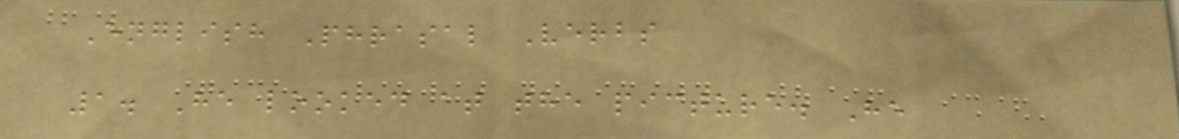English Phrasal Verbs
1. He looked at the picture. He
